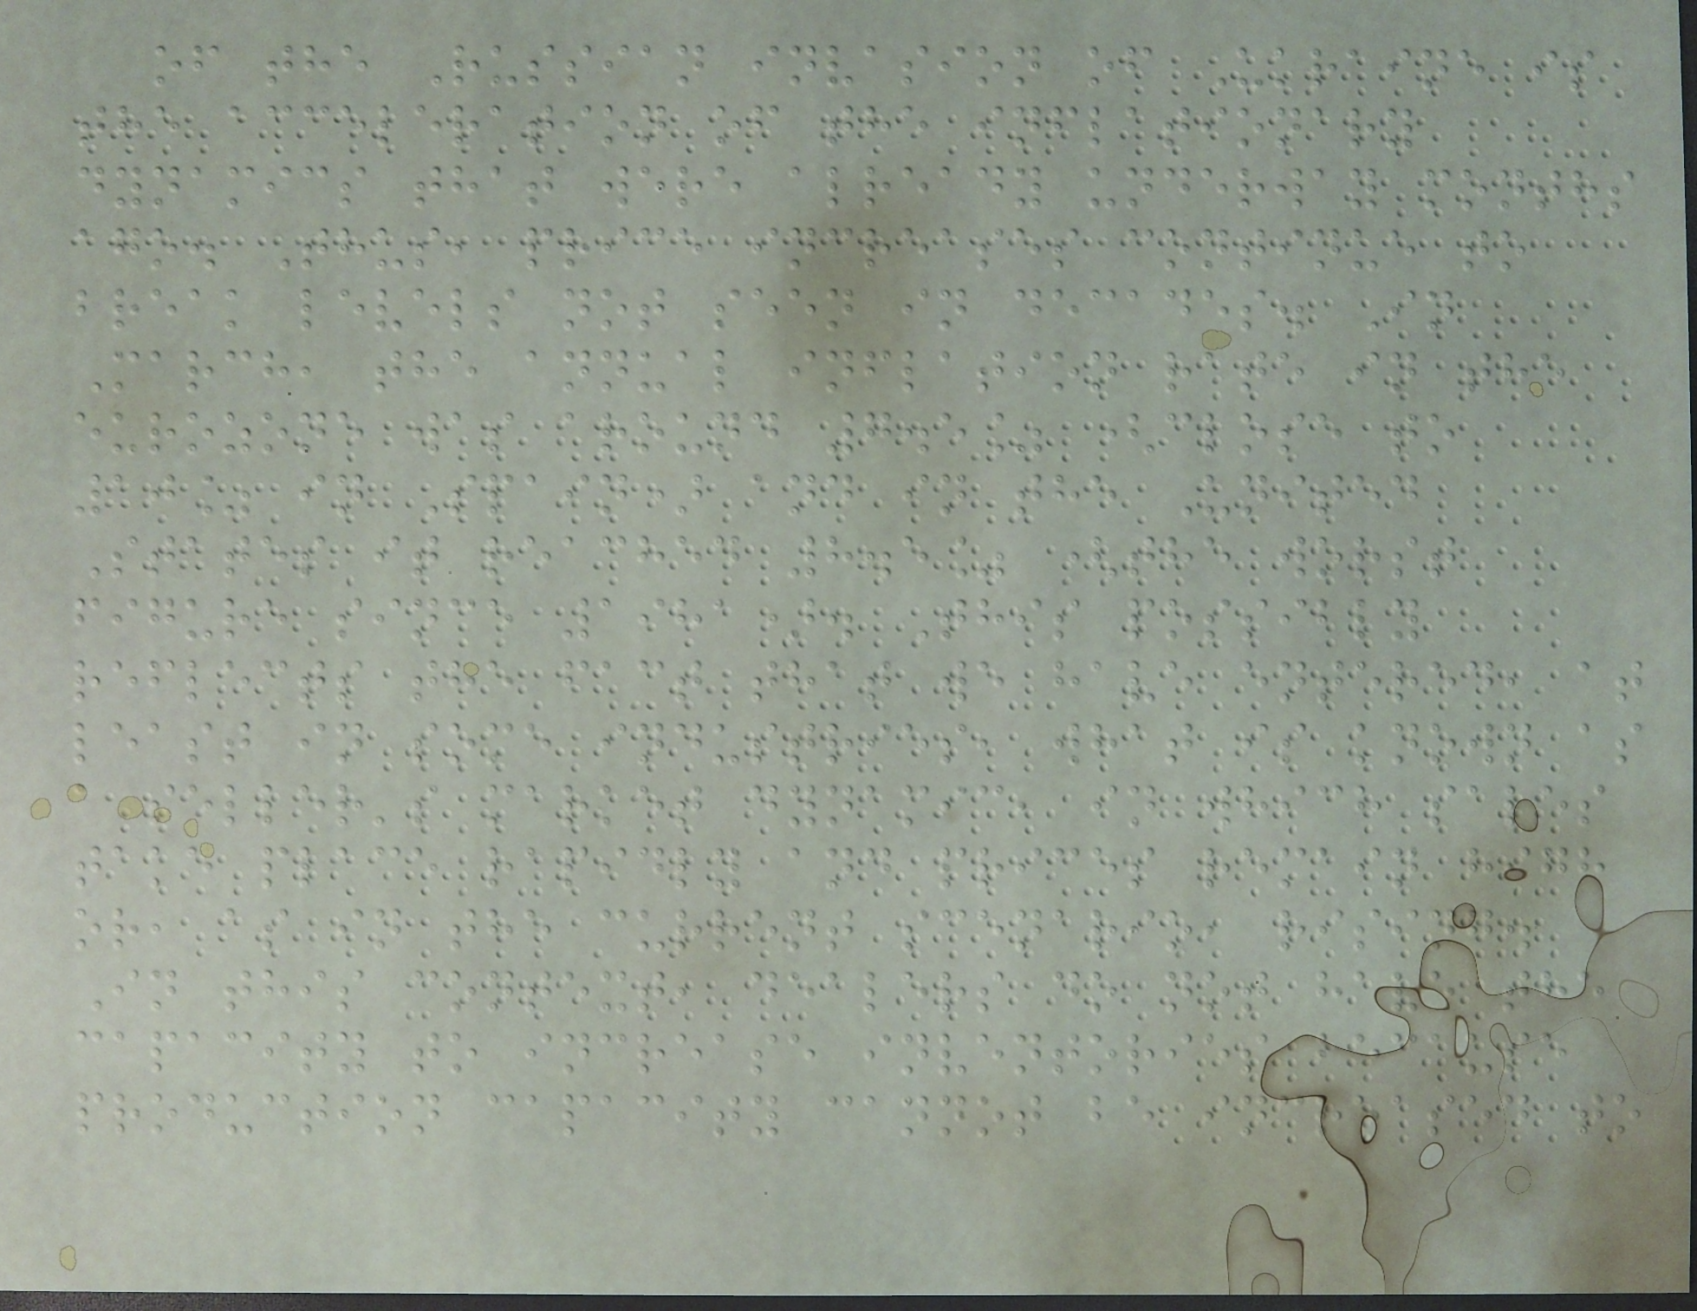of the Russian invasion of Ukraine is
the acceleration of the inflationary
dynamics that were already underway months
ago. Thus, price increases continue to
break levels not seen in decades. In
March, the annual inflation rate in the
eurozone was around 7.5% (close to
10% in Spain) and in the United
States it reached 8.5% (the worst
figure since 1981). This possibly
reflects the fact that we have entered, at
least in some industries, what is known as
a seller's market dynamic, in which sales
take place rapidly and prices remain high
or, as in the current scenario, rising.
In this context, dealers do not have the
capacity to increase inventories because
production capacity cannot be increased to
